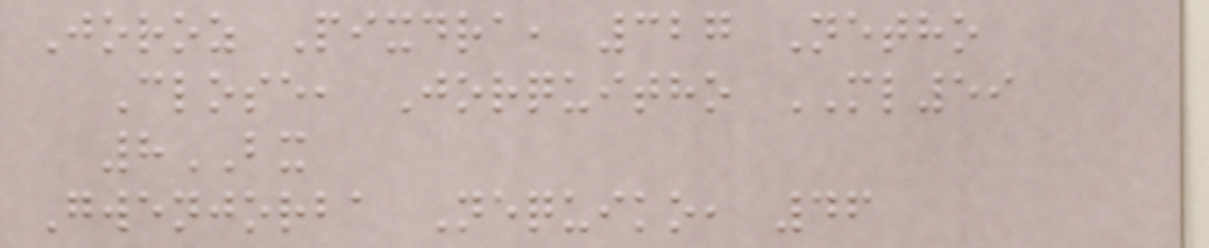Joroz Pixdra, 327 Netho
Close, Jorquitho ML59
8BX
Gwenjorba Nequiko, 46
